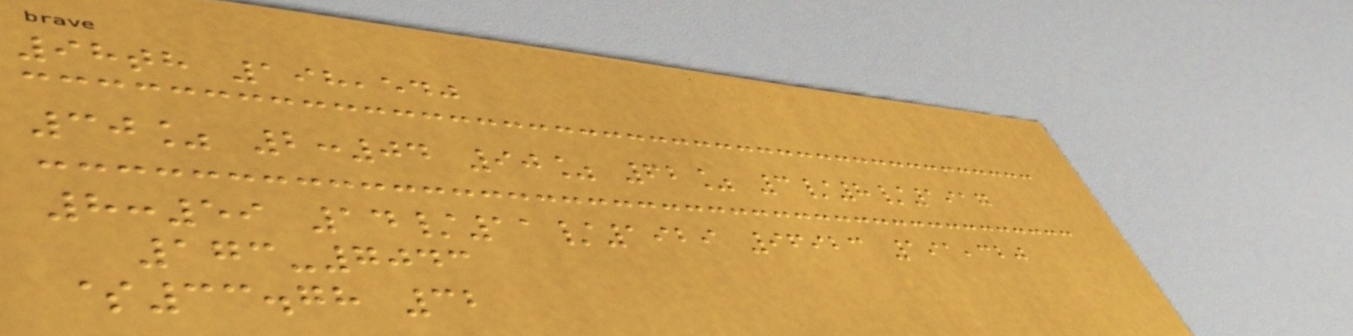98th 198,540
30% 2:04 90% 62% 3/8/1917
8:59 14/11/1929 96923 191,320
173-7043
$33.78 32
